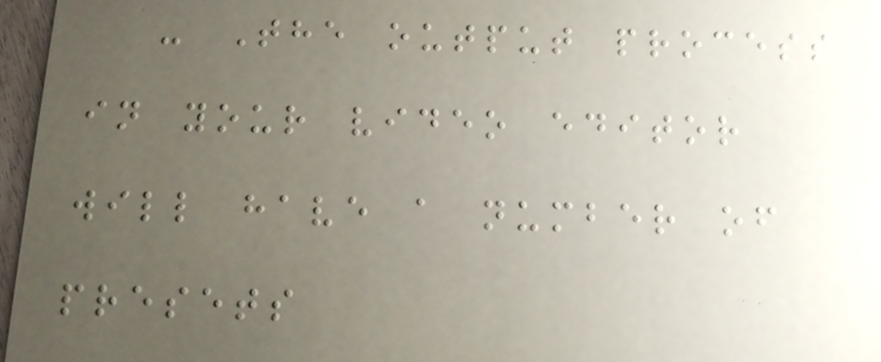- The output process
in your video editor
will have a number of
presets
